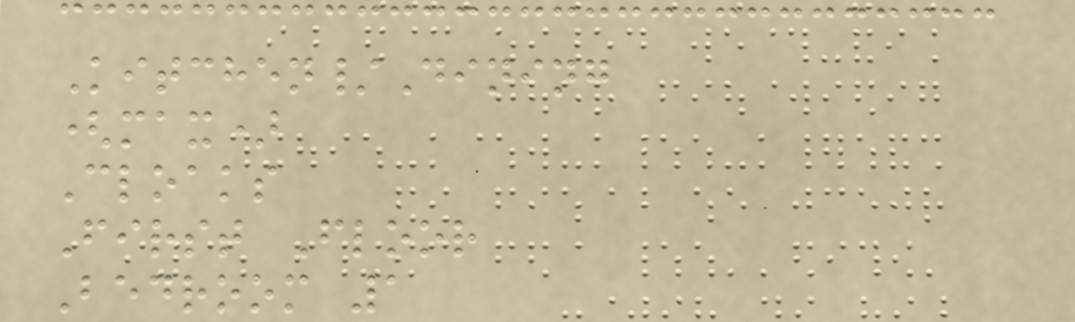Kitchen/Dining
(max)
Cloaks
First Floor
Bedroom 1
